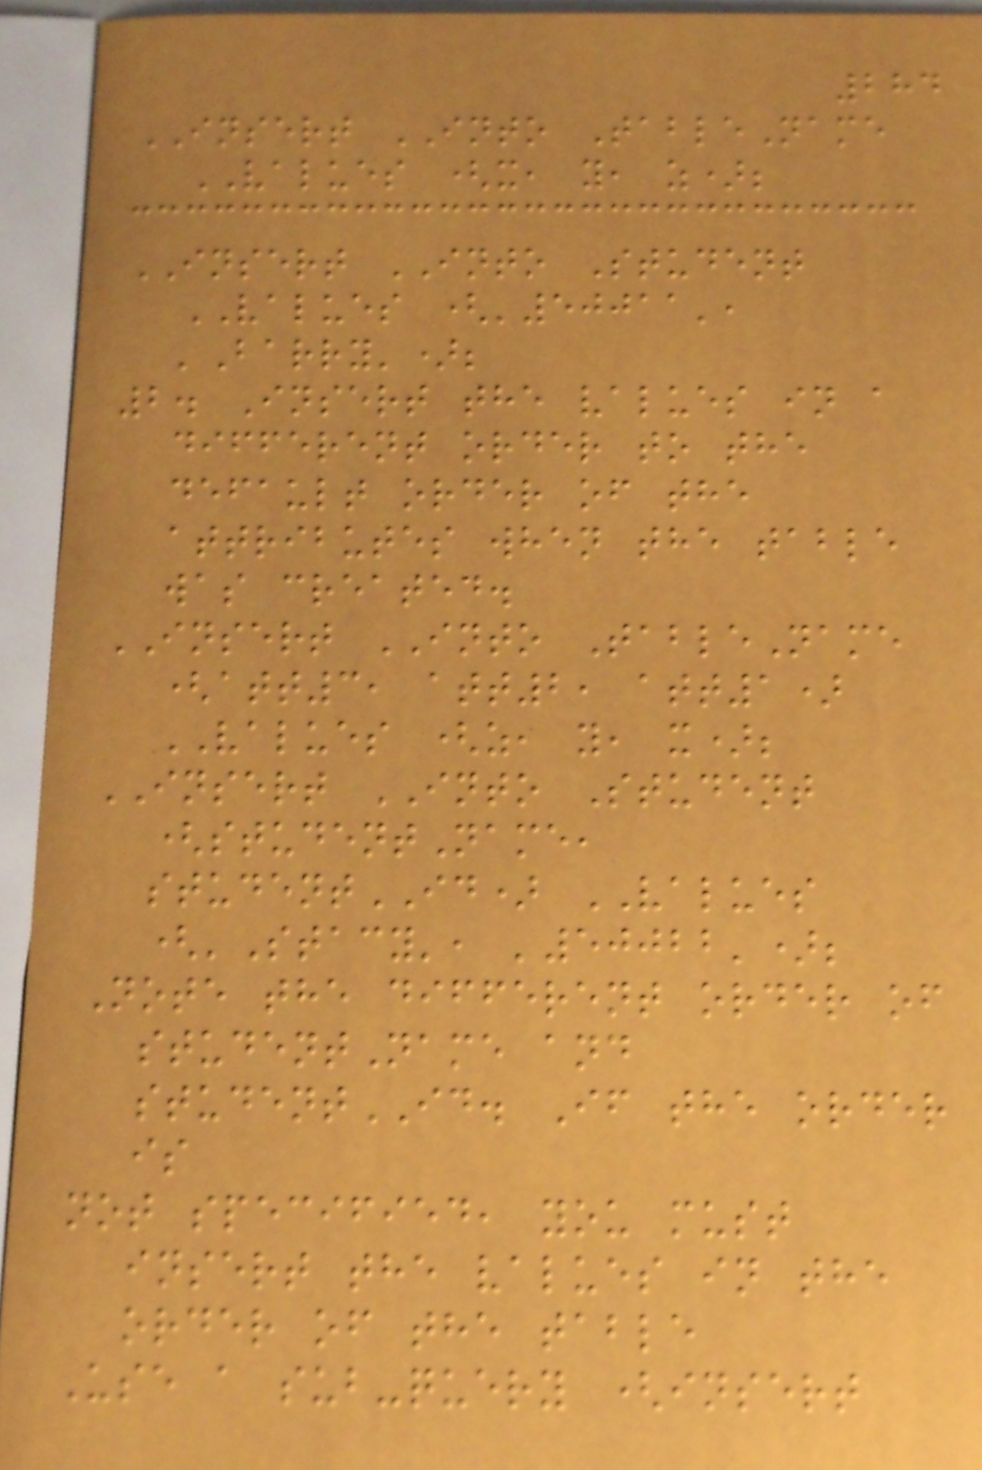284
INSERT INTO TableName
VALUES (x, y, z);
INSERT INTO Student
VALUES ('50011',
'Barry');
2. Insert the values in a
different order to the
default order of the
attributes when the table
was created.
INSERT INTO TableName
(att3, att2, att1)
VALUES (z, y, x);
INSERT INTO Student
(studentName,
studentID) VALUES
('Stacy', '50022');
Note the different order of
studentName and
studentID. If the order
is
not specified, you must
insert the values in the
order of the table
Use a sub-query (insert
